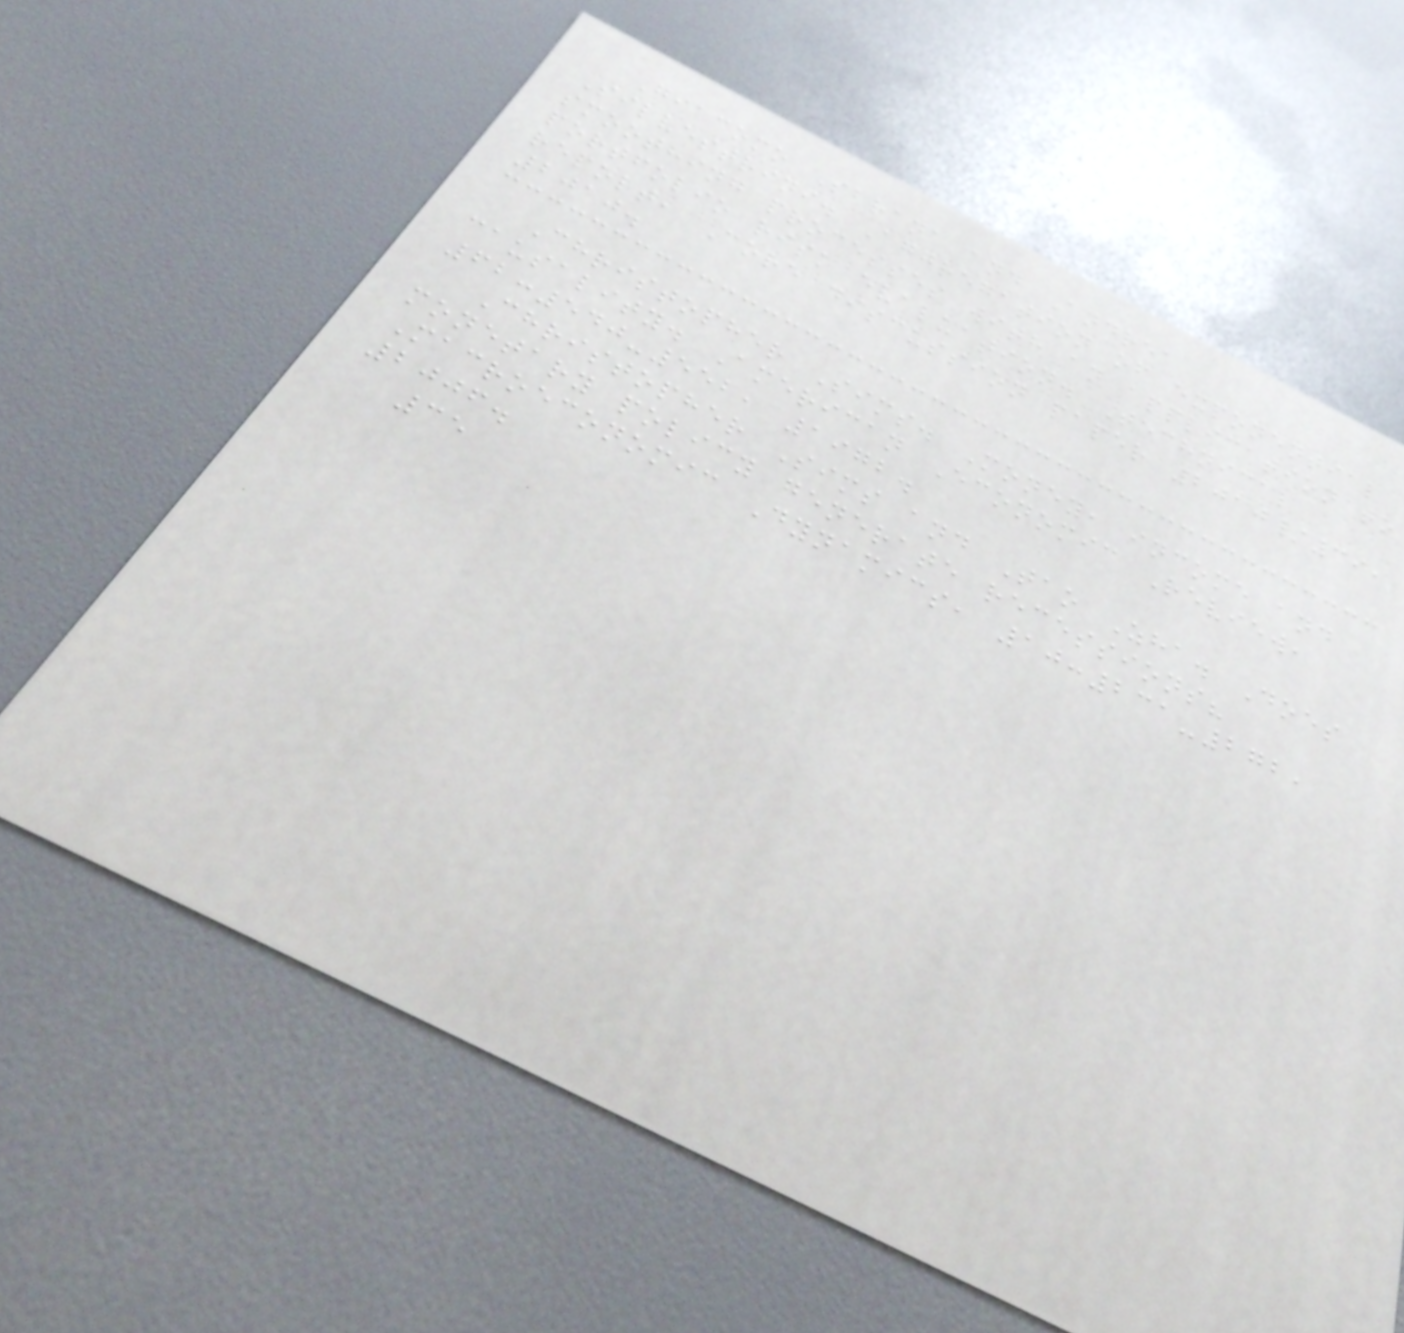Giacomo Sbrana and Andrea
Silvestrini. Aggregation of exponential
smoothing processes with an application to
portfolio risk evaluation. Technical
report, Core discussion paper 2010/39,
2010.
Christopher Sims. Money, income and
causality. American Economic Review,
62:540-552, 1972.
Christopher Sims and Tao Zha. Does
monetary policy generate recessions?
Macroeconomic Dynamics, 10:231-272,
2006.
35
